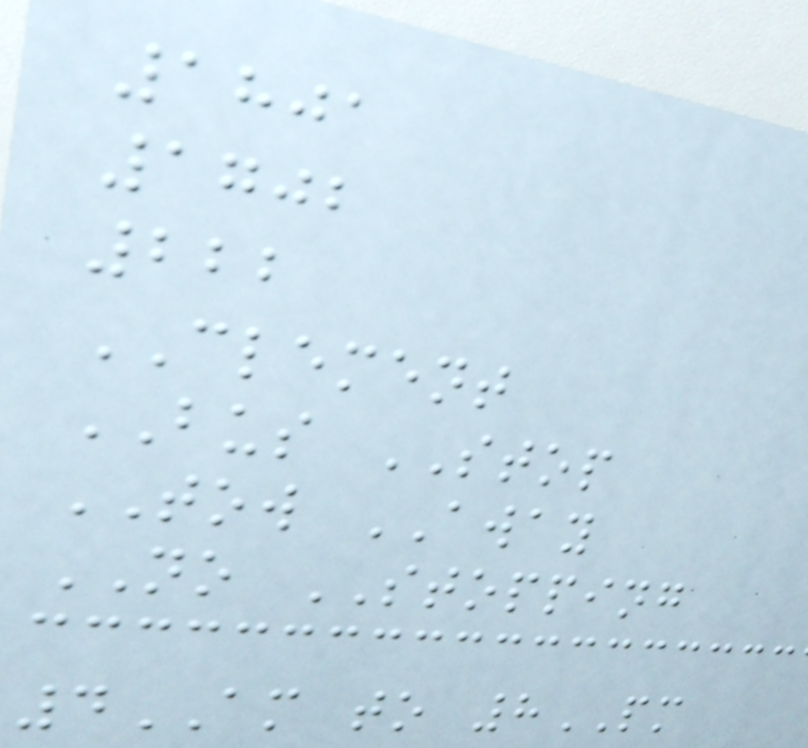1801
1702
222
CLEMENT
BUS STOP
TOW AWAY
NO STOPPING
4AM to 8PM
